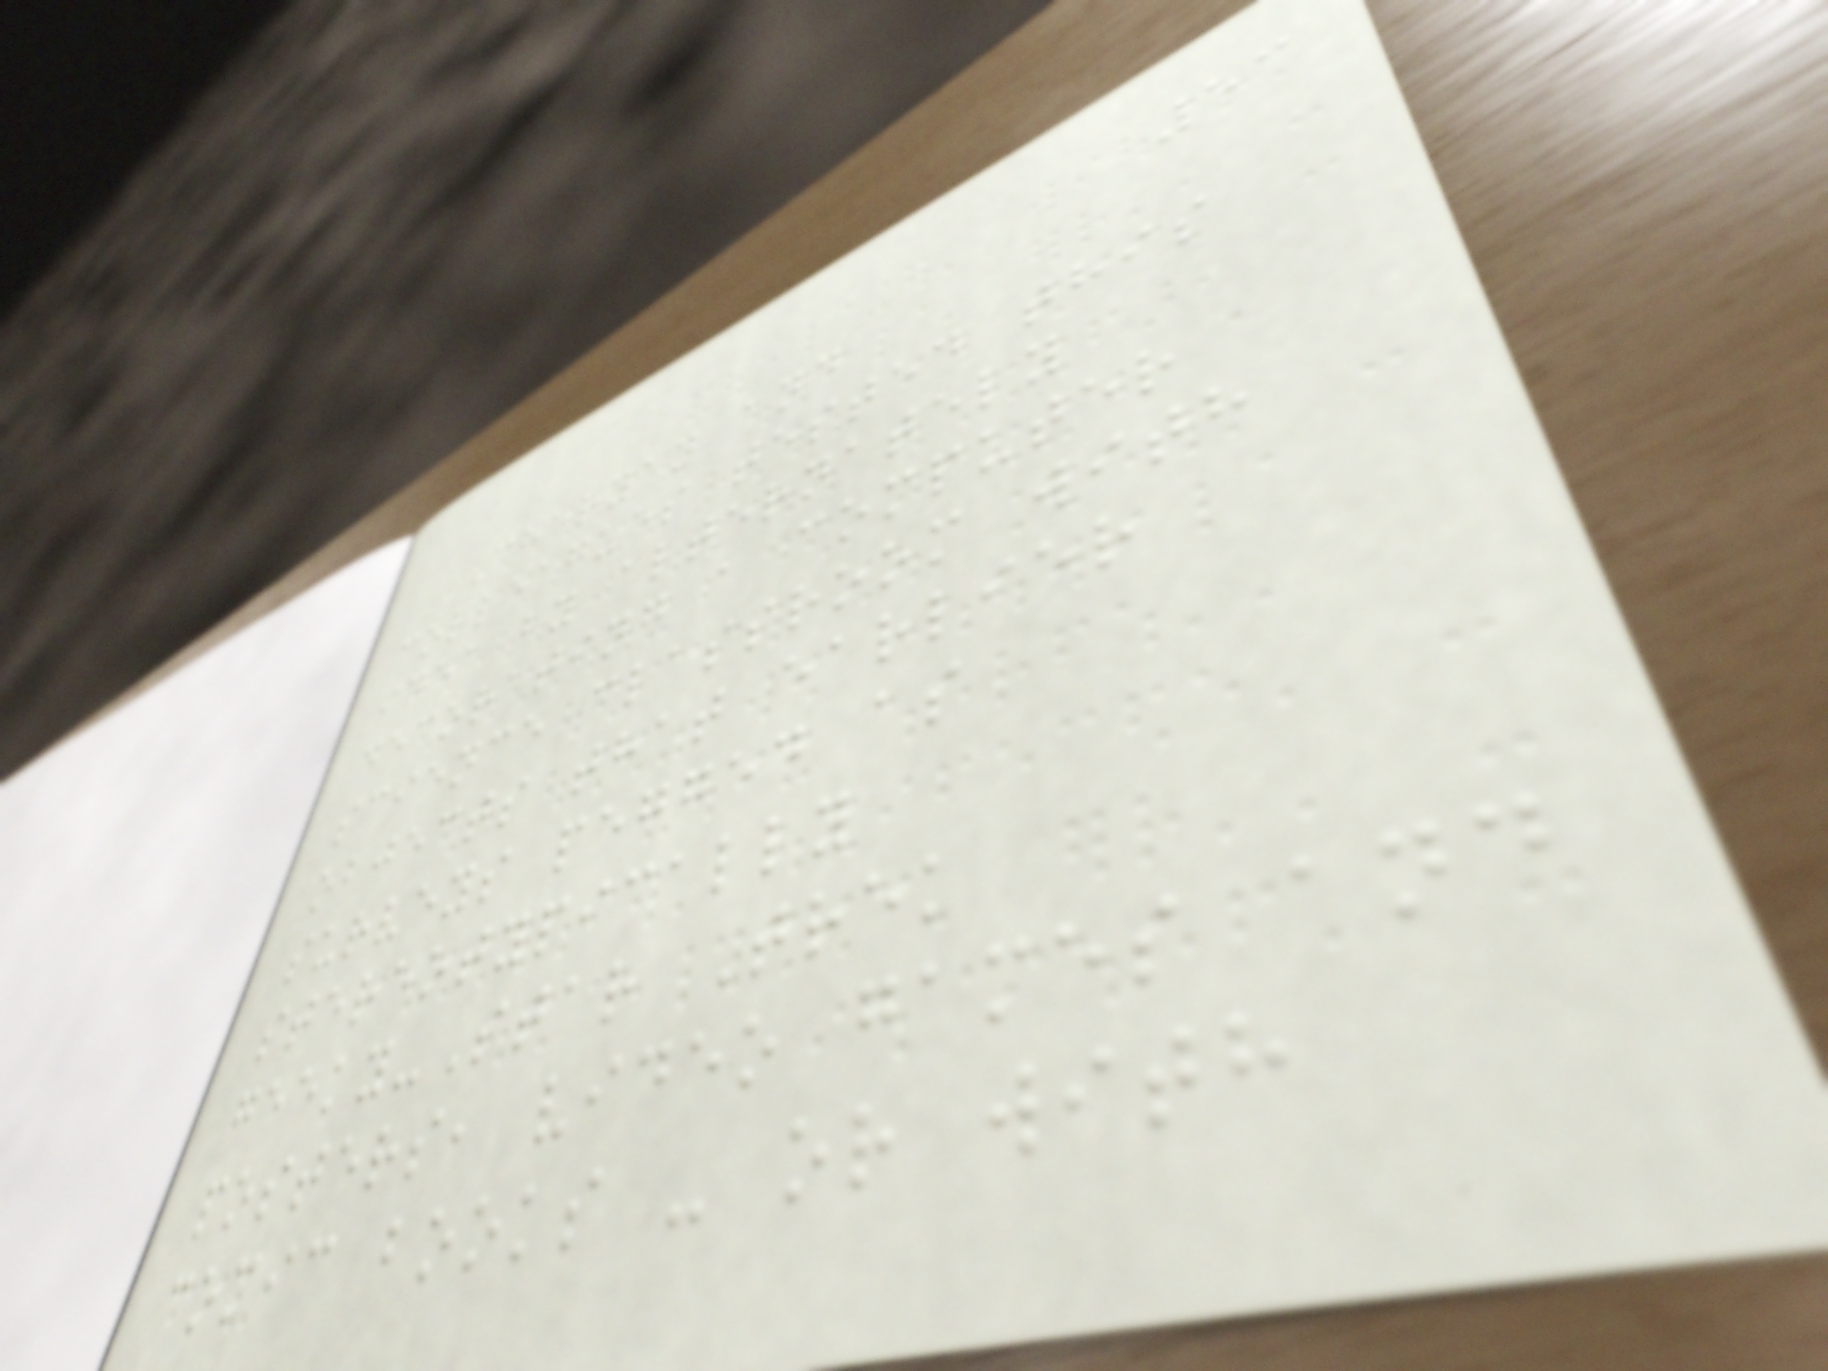53
Cheryan and
colleagues tested this
idea by alternately
decorating a computer
science classroom with
objects that earlier
surveys pegged as
stereotypically
geeky-Star Trek
posters, video games and
comic books - or with
